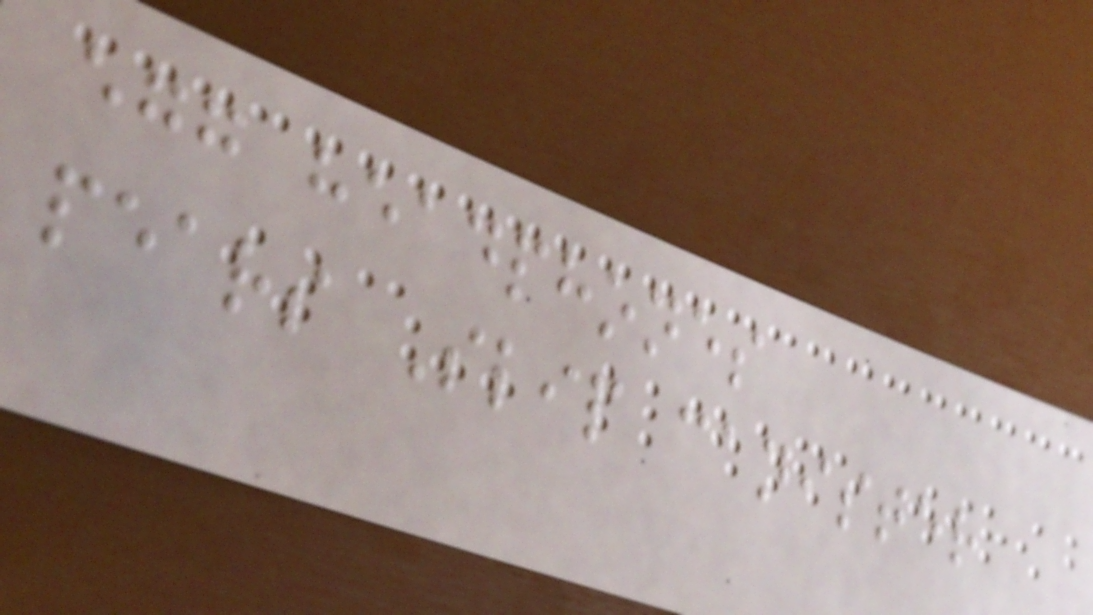egg headphones
pears Slip canister
